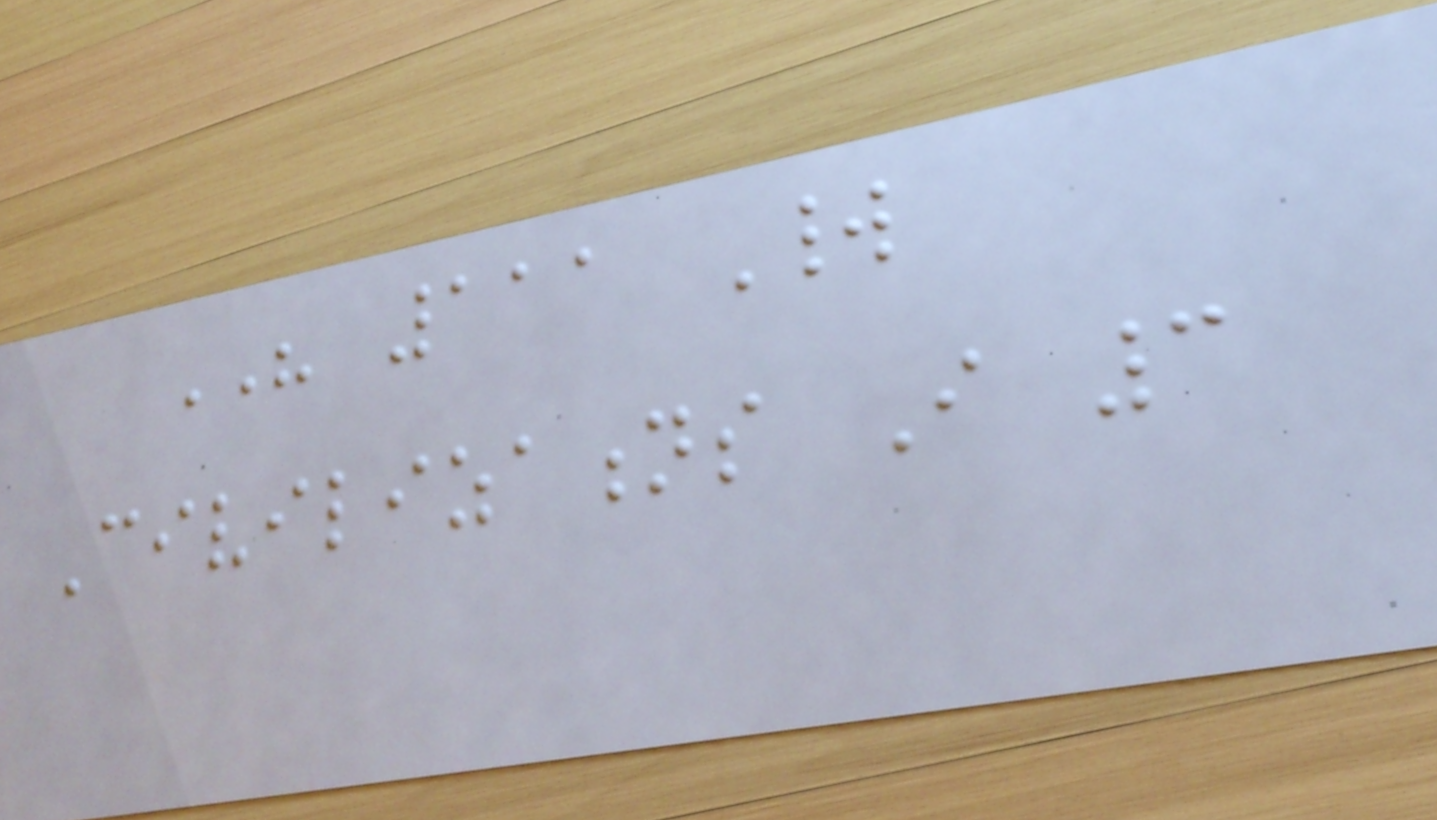HIS 111 World
Civilizations I 3
